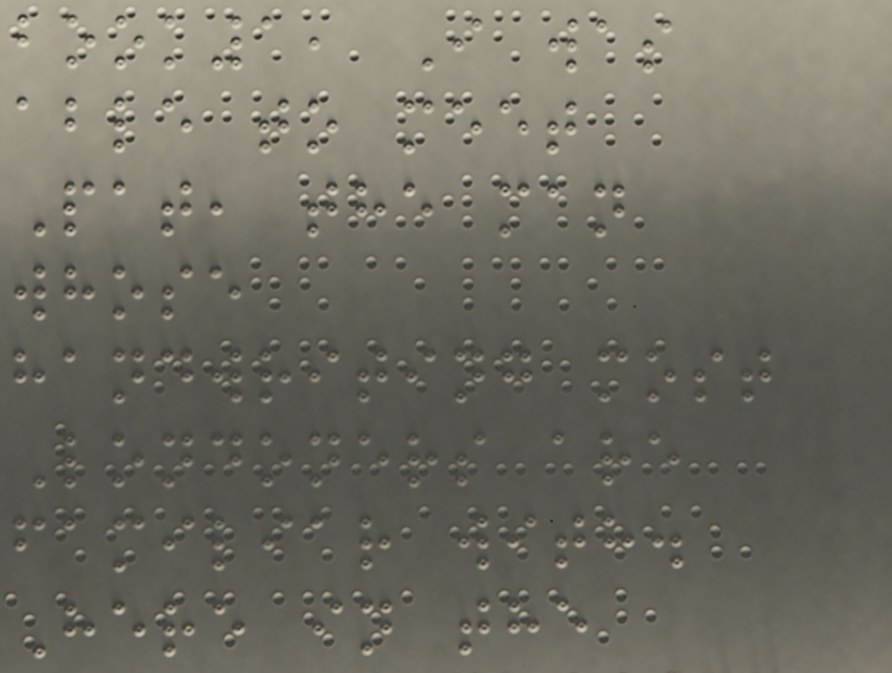book1, I was
able to meet
Pat, the man
whose
handwriting most
Londoners are
familiar with.
Here in the
